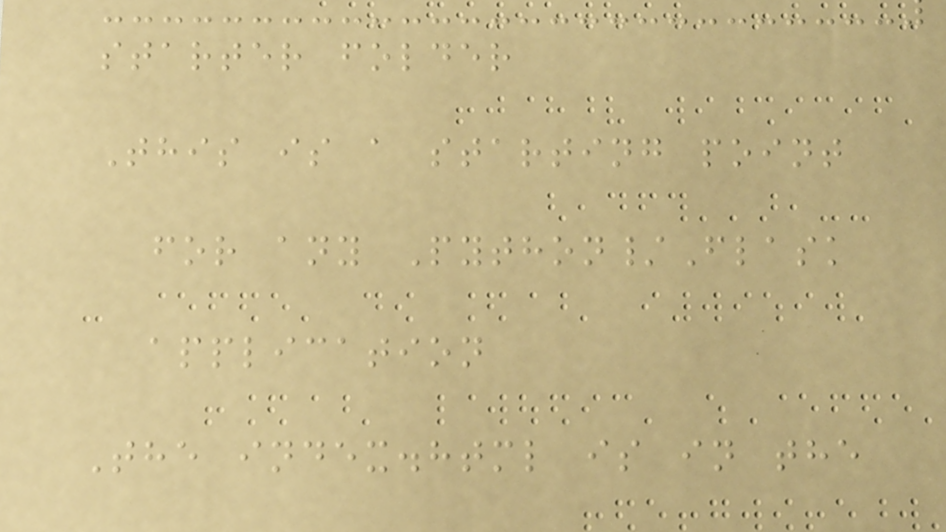starter folder
This is a starting point
for any Python/Flask
application
The index.html is in the
